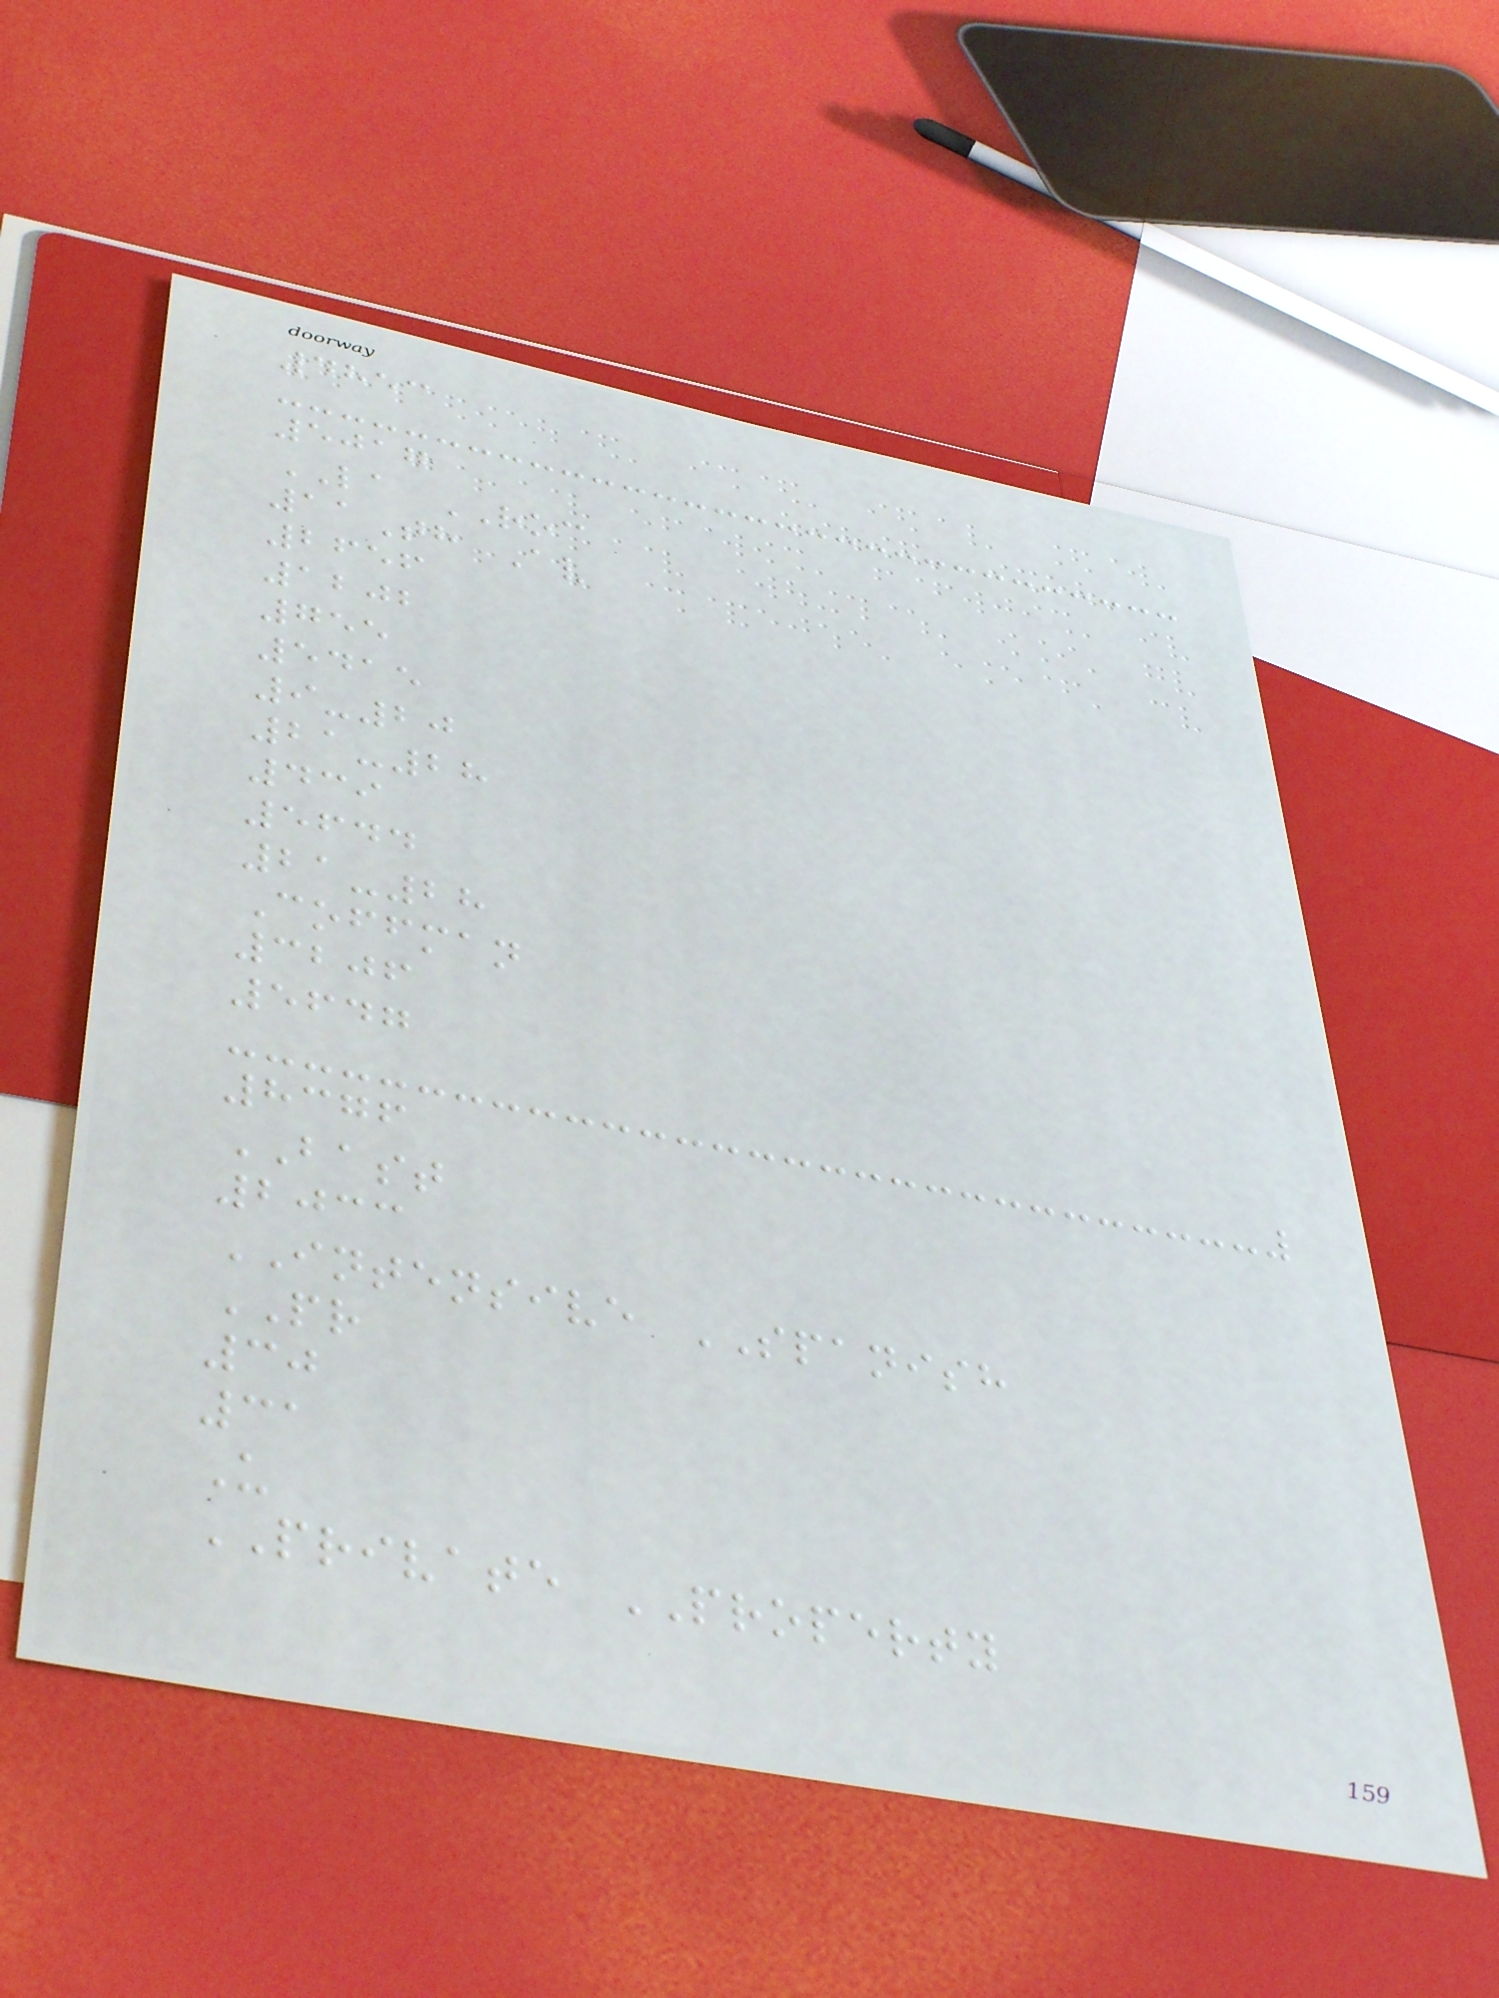4853
5017
LA ROC
11Th Av
2656
1202
755
5415
9-20
21-28
439
5644
21-28
Coffman
3206
5647
8376
BAST
2033
INTENSIVE SPANISH
PR
30
31
U
PRIVATE PROPERTY
